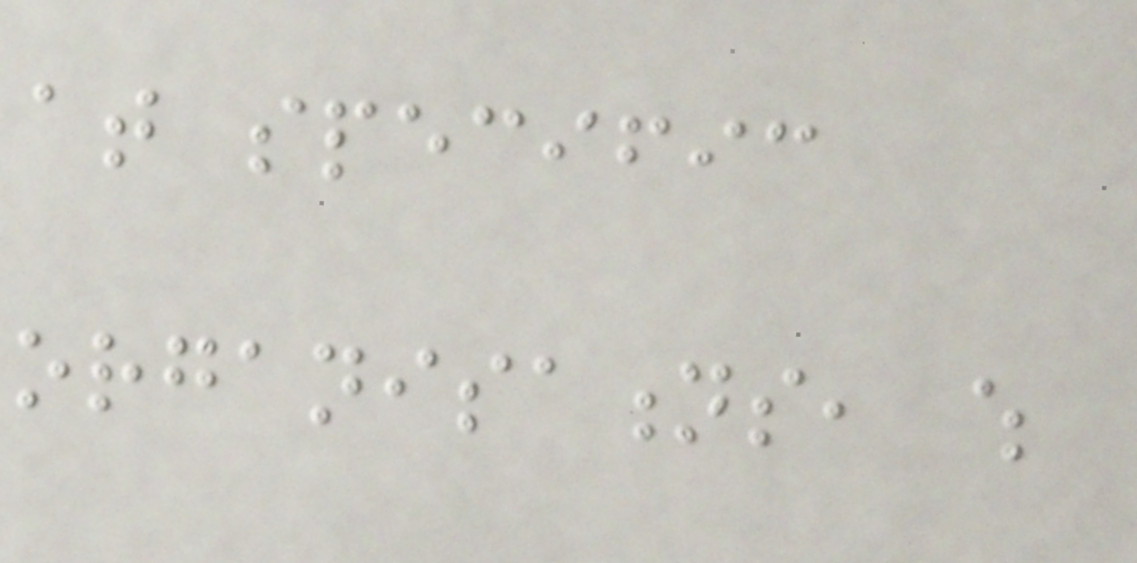at specific
organisations, which
